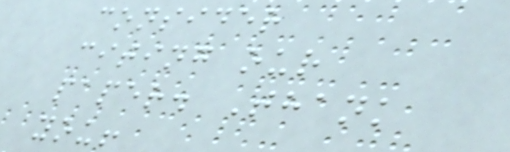consider
citing our
paper. Thank
you!
